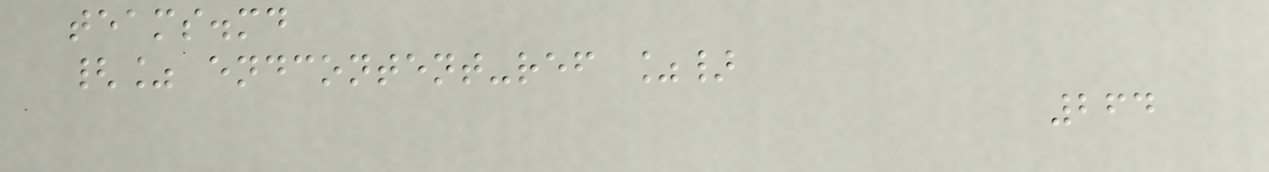teams.md
{% endcontent-ref %}
264
